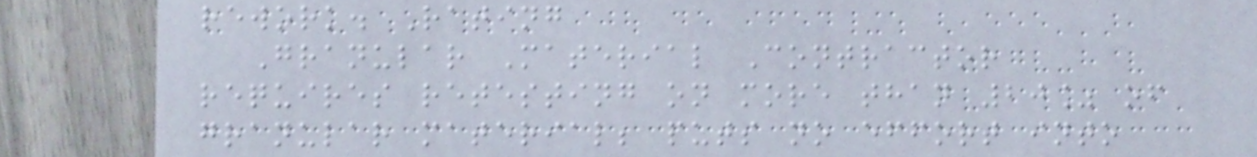rework. Rating
Granular Material Contractor
requires retesting on more than 20% of
granular material; puts no effort into
